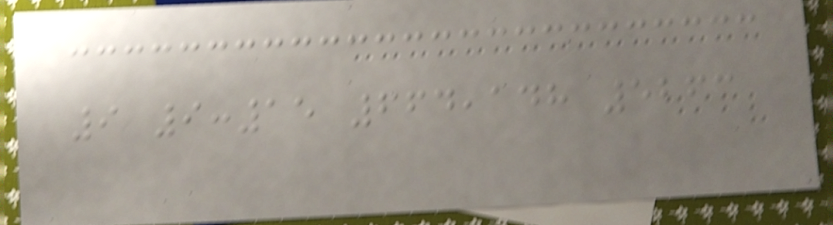9 9:15 664,148 5263
